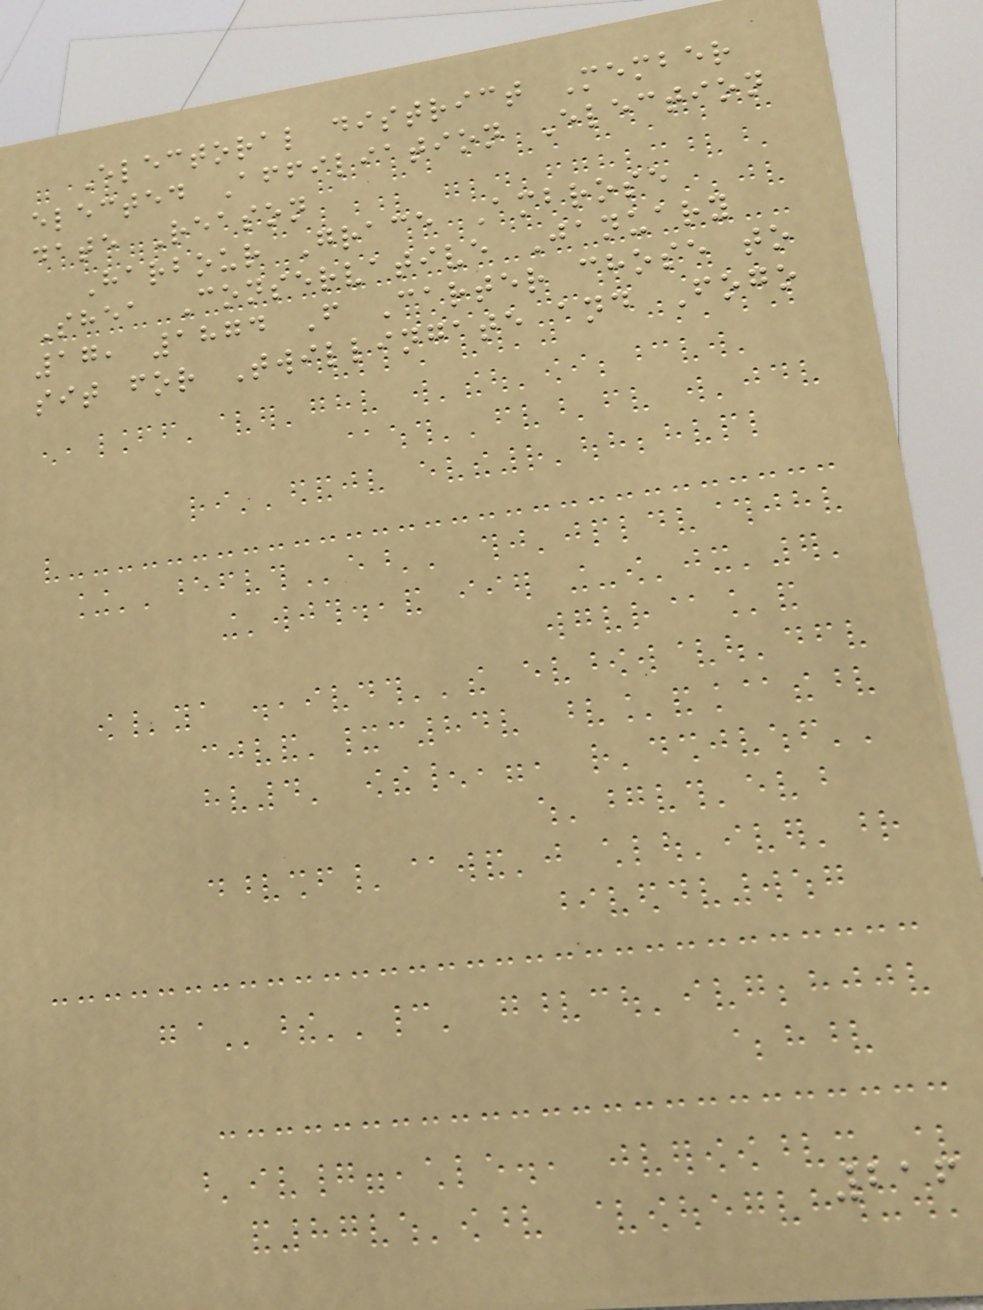Electoral district Member
elected Affiliation Election
date Reason
Harbour Grace Ambrose
Shea Conservative January
17, 1874 F Carter chose to
sit for Twillingate and Fogo
216
